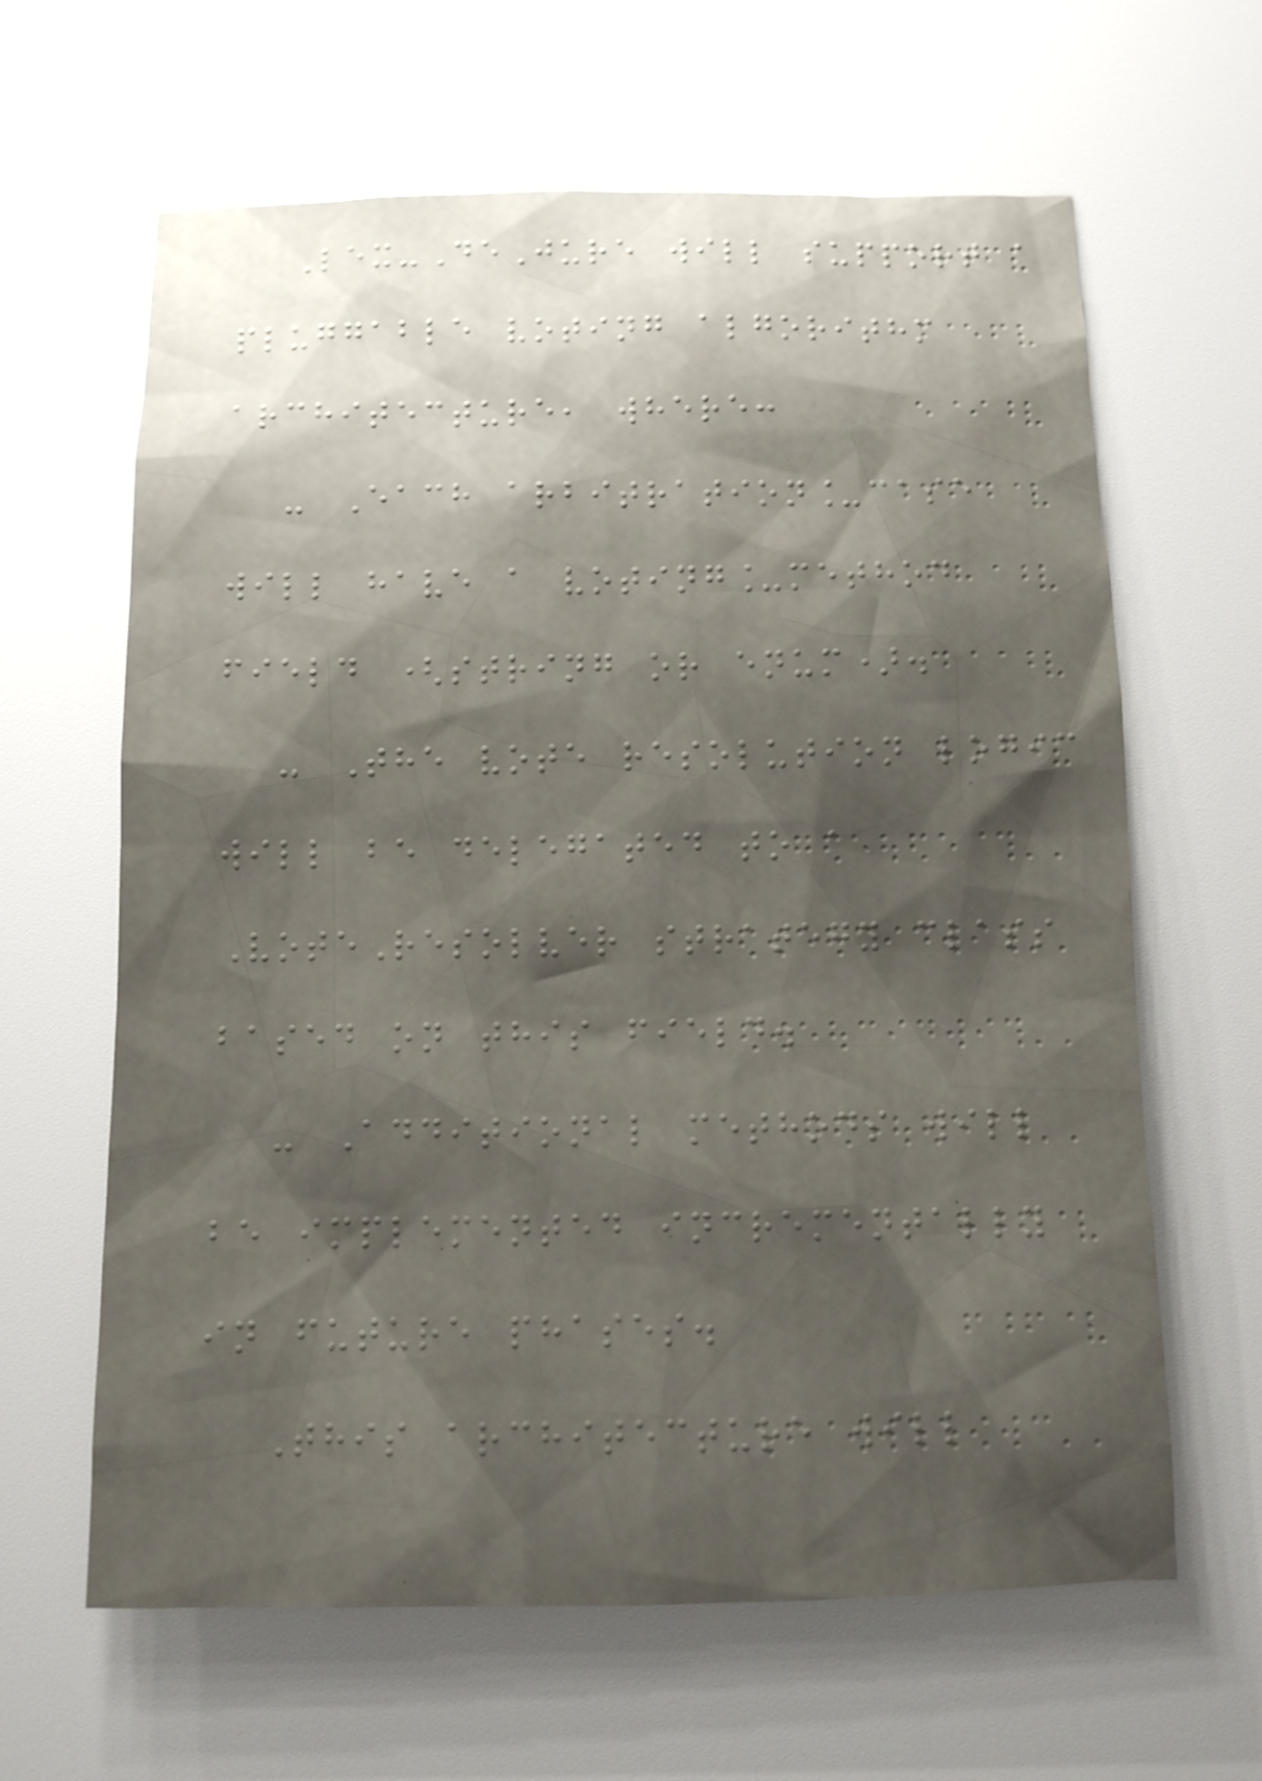Lex-DeJure will support a
pluggable voting algorithm
architecture, where:
- Each arbitration_case
will have a voting_method
field (string or enum).
- The vote resolution logic
will be delegated to a
VoteResolver strategy class
based on this field.
- Additional methods will
be implemented incrementally
in future phases.
This architecture will
